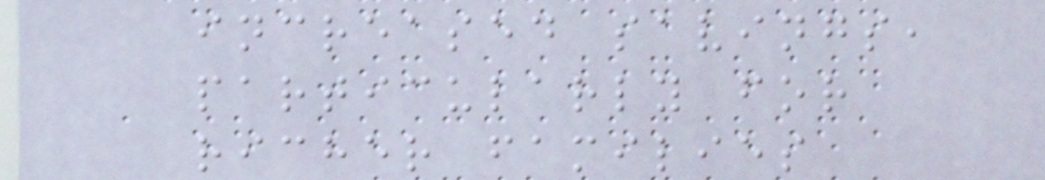increased savings,
particularly for
richer families
